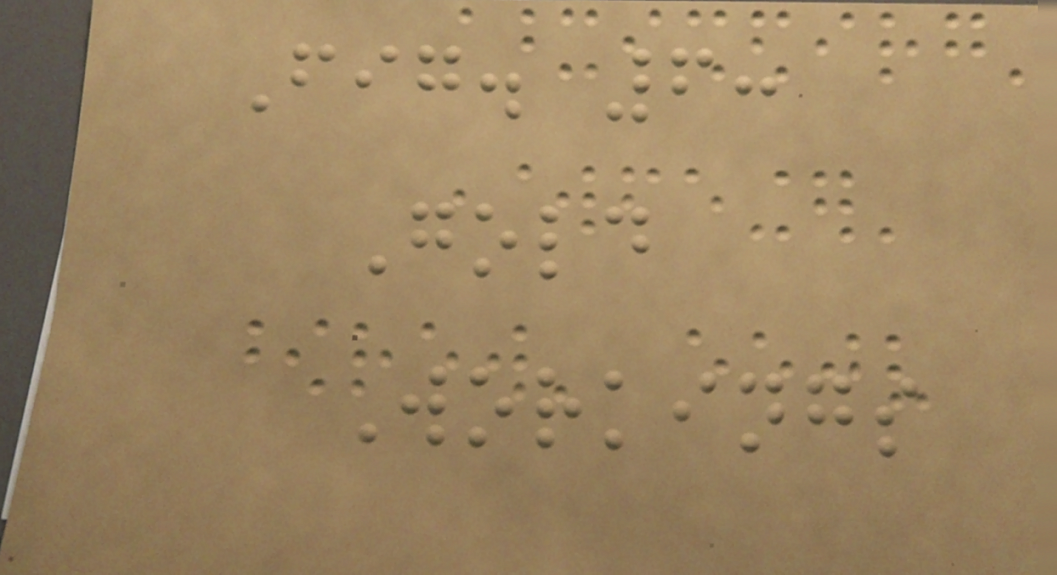Fig. 6:
Gold
Workings
